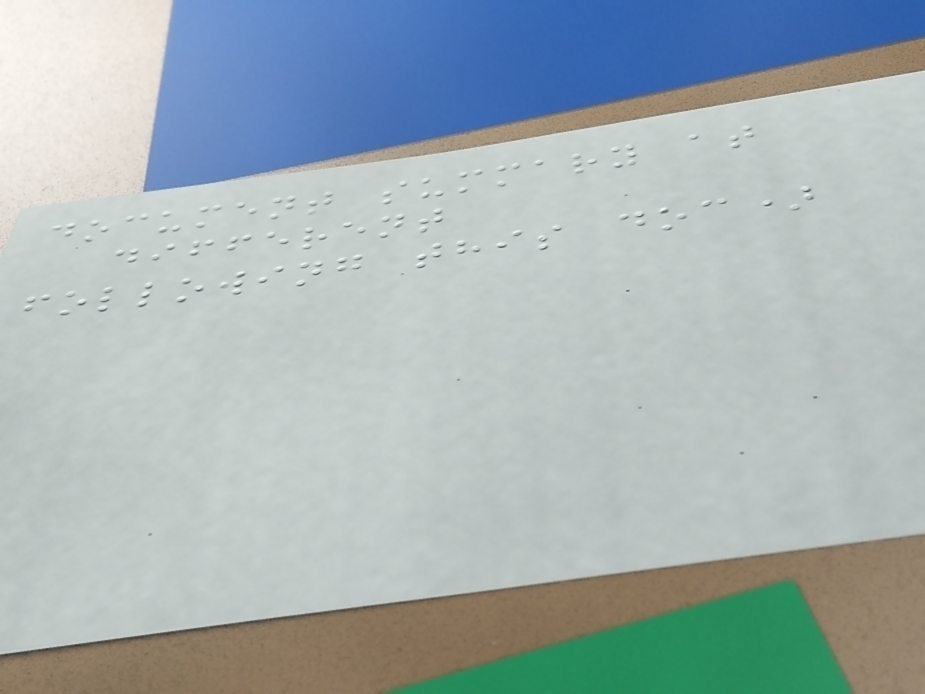document summary at
different
following this doc)
